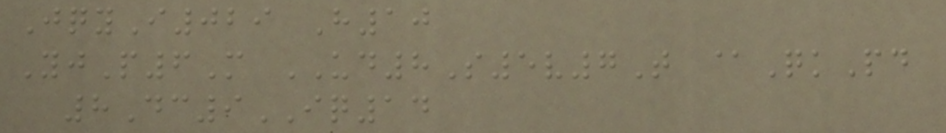JqyI029 H10
YjP6M UD8S5v7T @QkPd
8Dc9IQ14
